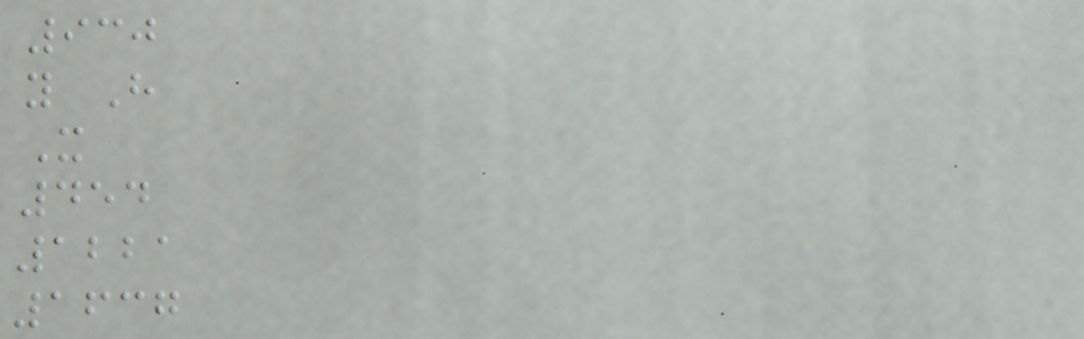930
y H
X
454
1221
1637
